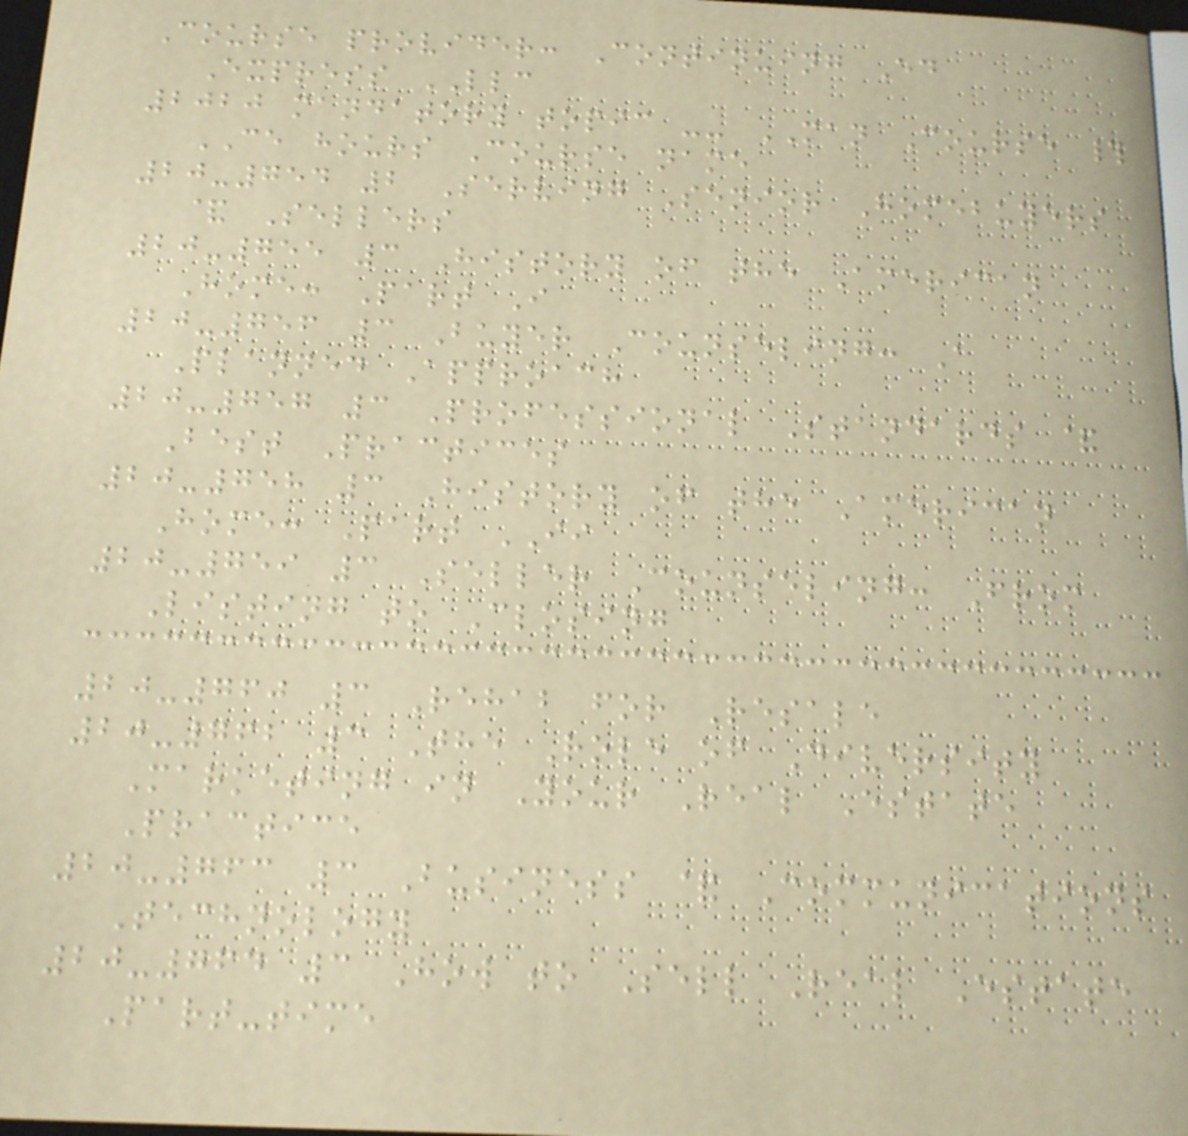Course provider: Continuing Ed
Express LLC
2020 mandatory topic -- MAN Course #
CE hours Course name
20-754 2 Serving Senior Homebuyers
& Sellers
20-755 3 History of the American
Home: Part I
20-756 3 Buyer Counseling: A
Planned Approach
20-757 3 Professional Standards &
Best Practices
20-758 3 History of the American
Home: Part II
20-759 3 Seller Counseling: From
Listing to Closing
20-760 3 Rehab for Resale
20-762 3 The Role of Diversity
Marketing in Your Real Estate
Practice
20-763 3 Business & Communications
Technology
20-764 3 How to Sell Real Estate
Part-time
